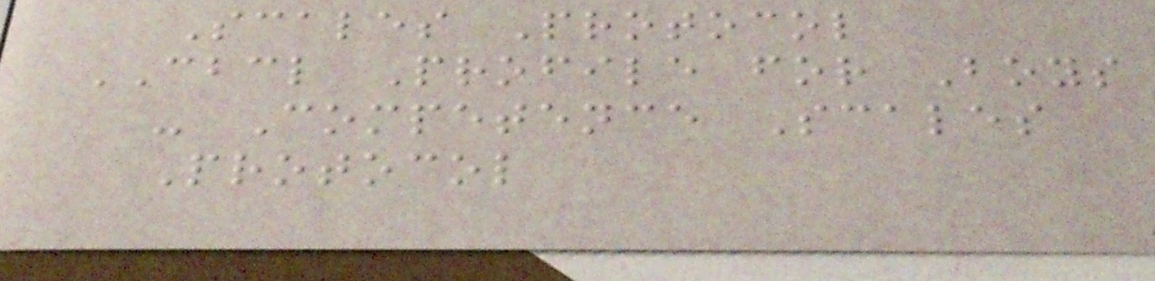Scales Protocol
CBCL Profile for Boys
- Competence Scales
Protocol
